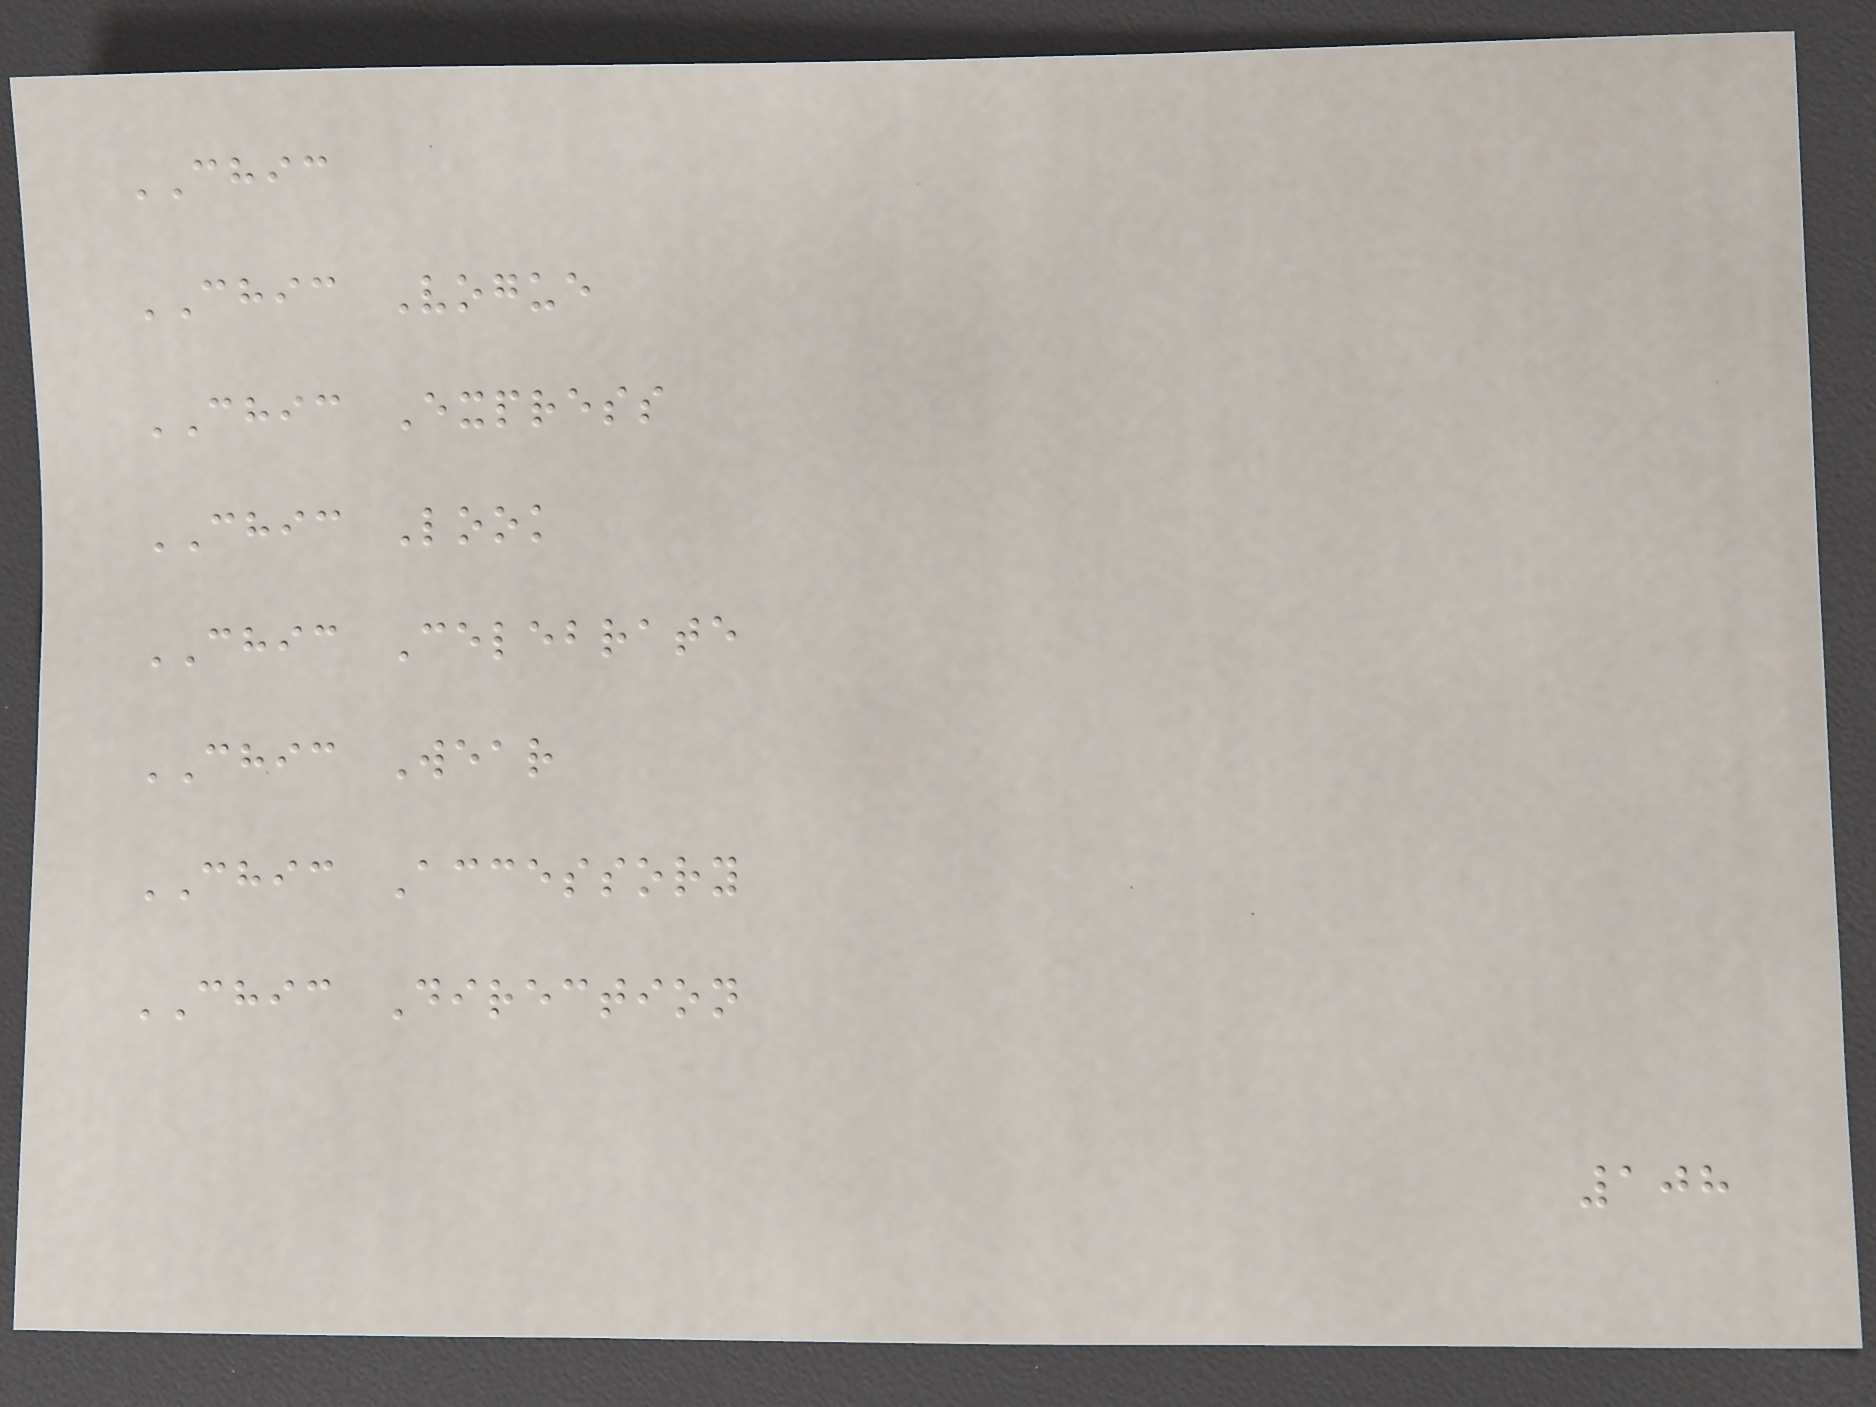CHIC
CHIC Vogue
CHIC Express
CHIC Look
CHIC Celebrate
CHIC Wear
CHIC Accessory
CHIC Direction
108
